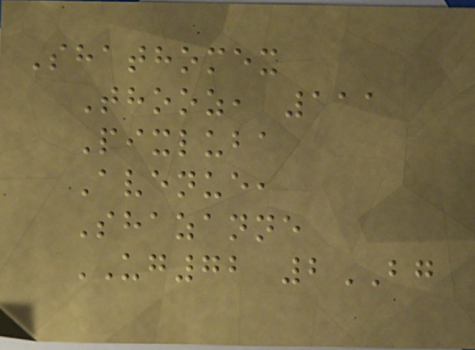Shathomex
Thooz, 111
Pixluba
Avenue,
Shazanne
UG72 2BG
